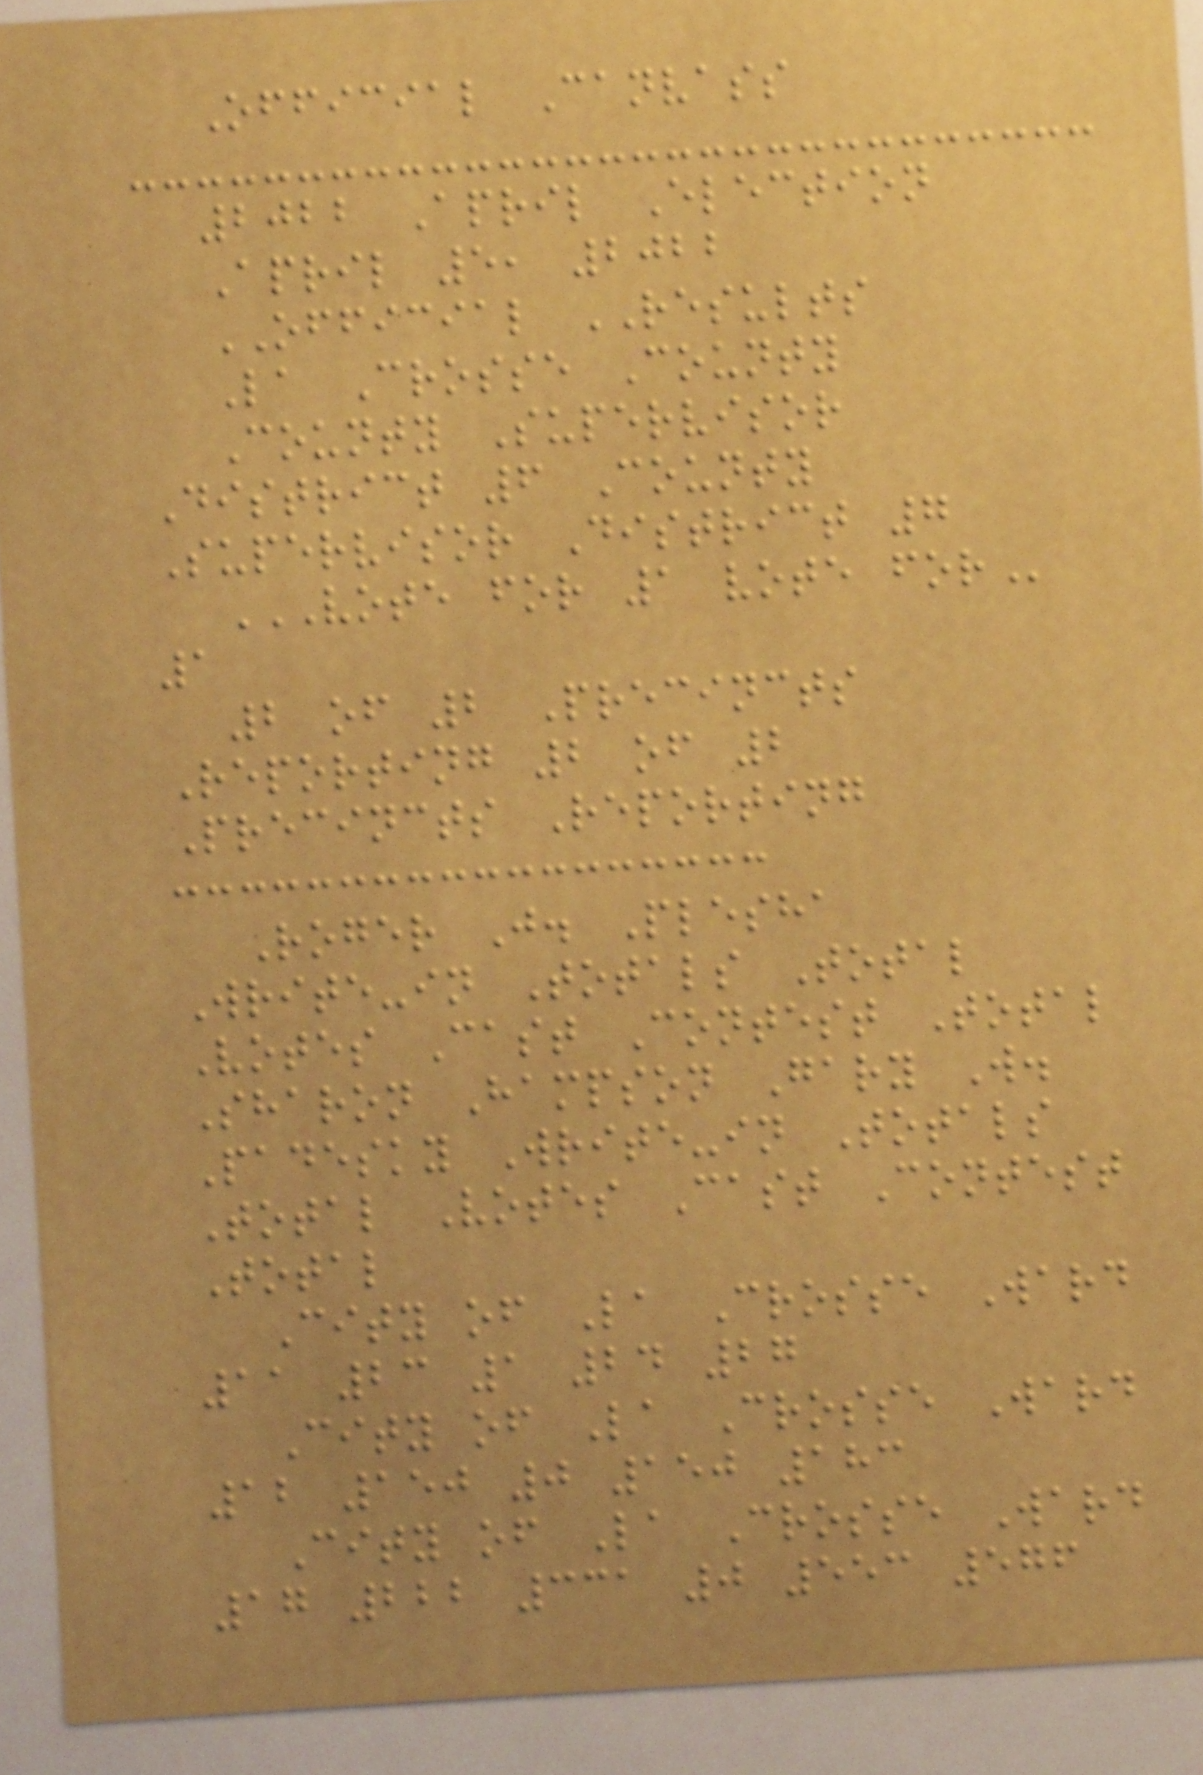Official Canvass
2022 April Election
April 5, 2022
OFFICIAL RESULTS
La Crosse County
County Supervisor
District 6 County
Supervisor District 7
VOTE FOR 1 VOTE FOR
1
2 of 2 Precincts
Reporting 2 of 2
Precincts Reporting
Roger J. Plesha
Write-in Totals Total
Votes Cast Contest Total
Sharon Hampson Gary W.
Padesky Write-in Totals
Total Votes Cast Contest
Total
City of La Crosse Ward
11 23 1 24 27
City of La Crosse Ward
12 150 0 150 183
City of La Crosse Ward
17 222 331 0 553 576
